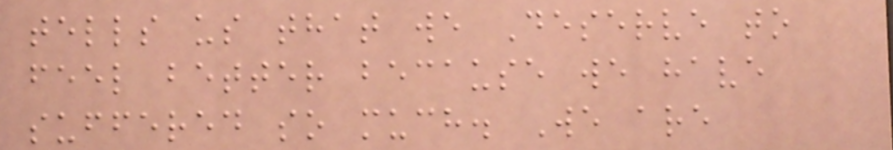tells us that we Deserve to
feel better because we have
suffered so much. We are
